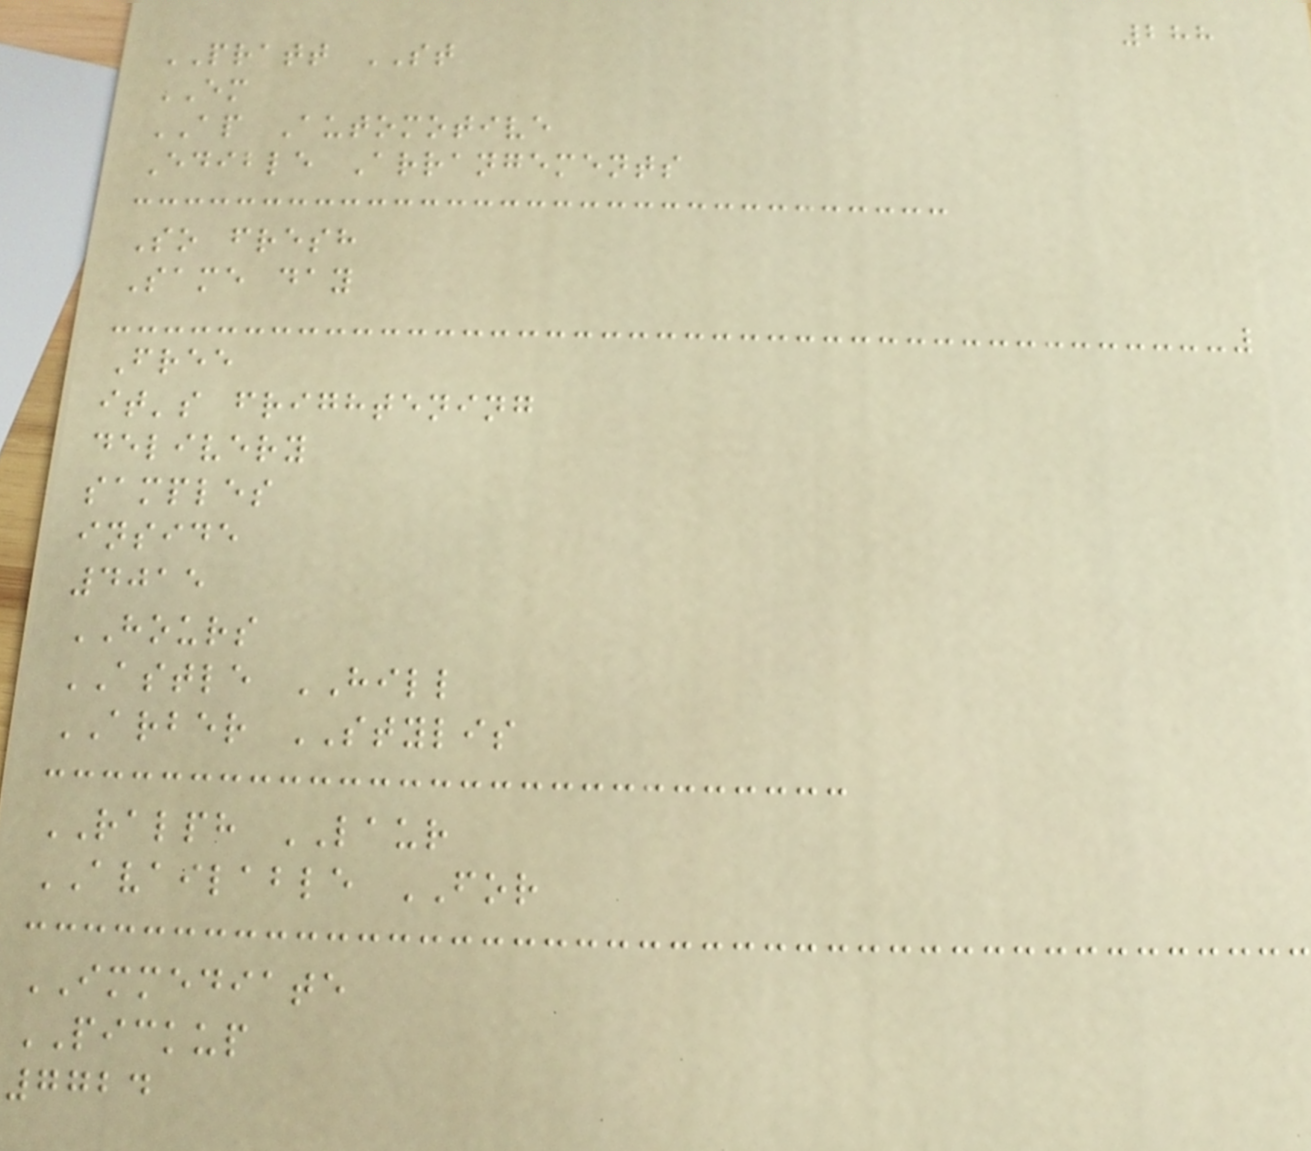288
PRATT ST
EM
AP Automotive
Edible Arrangements
So fresh
Same day
Free
it's frightening
delivery
samples
inside
4015
HOURS
ASTLE HILL
ARBER STYLIS
RALPH LAUR
AVAILABLE FOR
IMMEDIATE
PICKUP
7724
